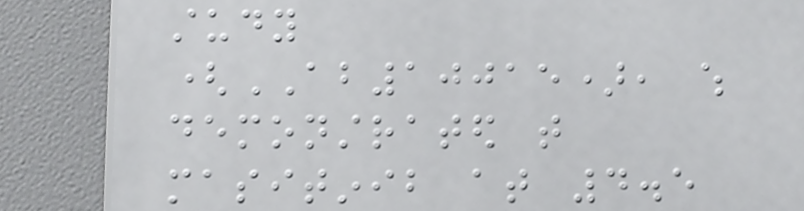study
(AB10015), which
demonstrated that
masitinib at 4.5
